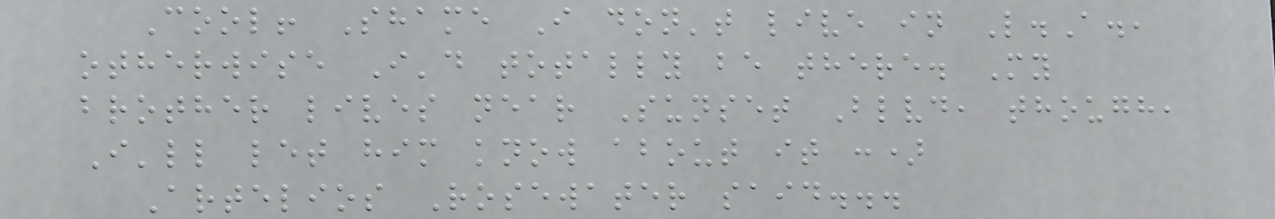Cool! Shame I don't live in L.A.,
otherwise I'd totally be there. My
brother lives near Sunset Blvd, though,
I'll let him know about it :)
Artelios Rosewater said...
